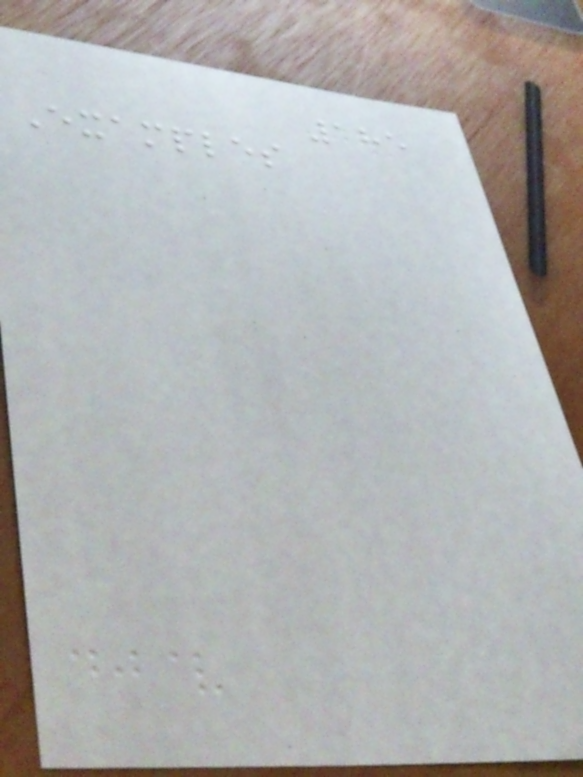185
Examples
